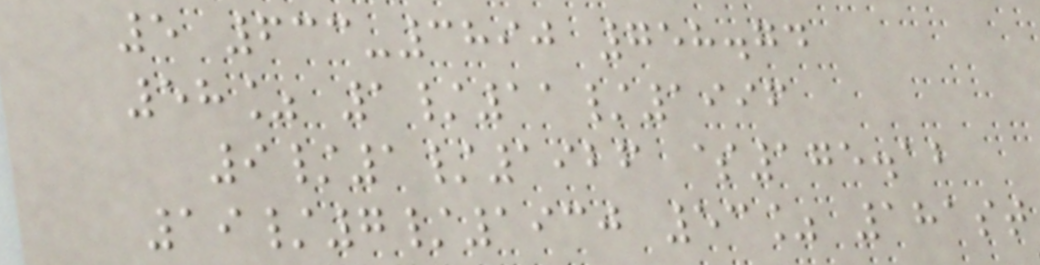5 633-3890 758.74
58% 1/11/1996
9/1/1926 $175.12
19/7/1930 53% 181st
